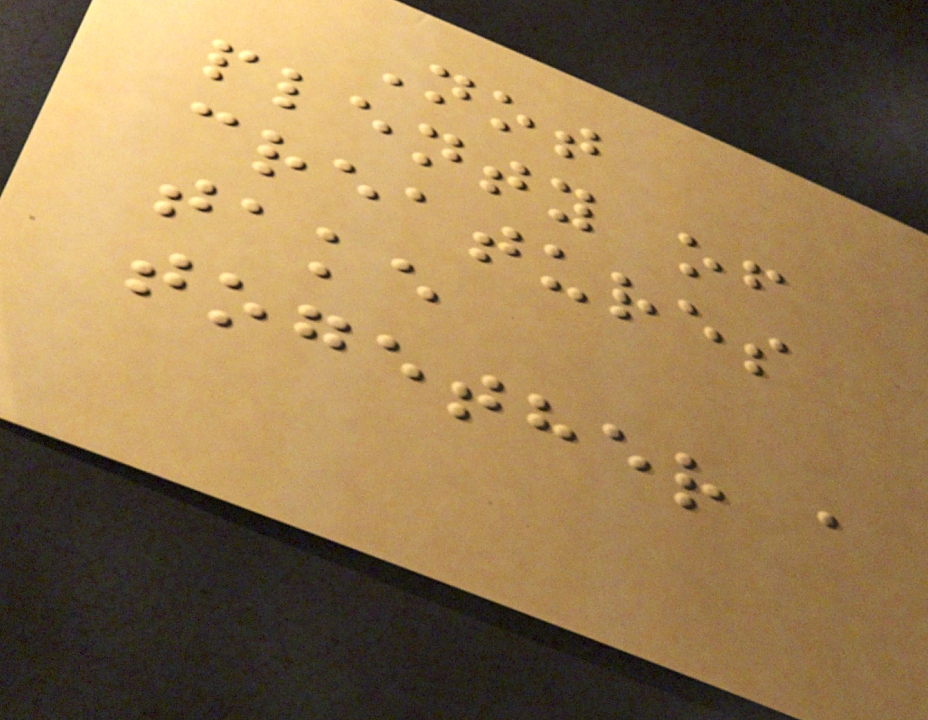Not
plenty of
creatures
take
together a
